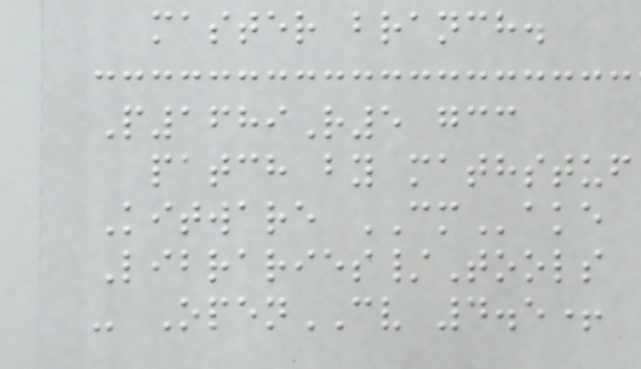master branch.
P1689R5 gcc
patch by mathstuf
Kitware CMake
Libraries/Tools
- OpenCV 4.5+
